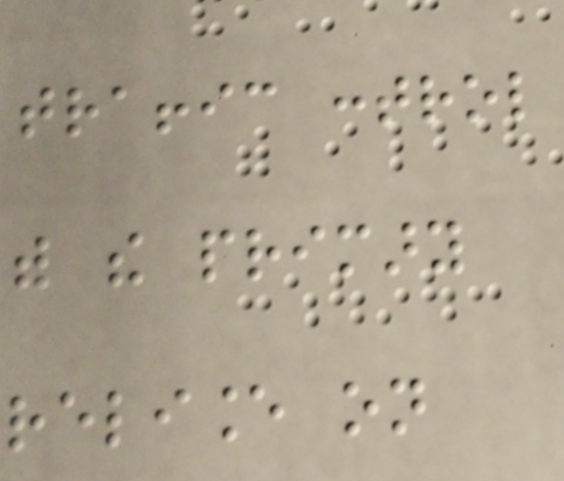traffic control
with the primary
reliance on
